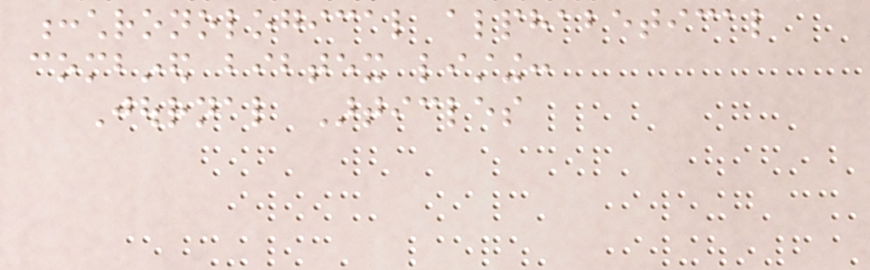:chronological alphabetical
combined bibtex listing:
Journal Articles
